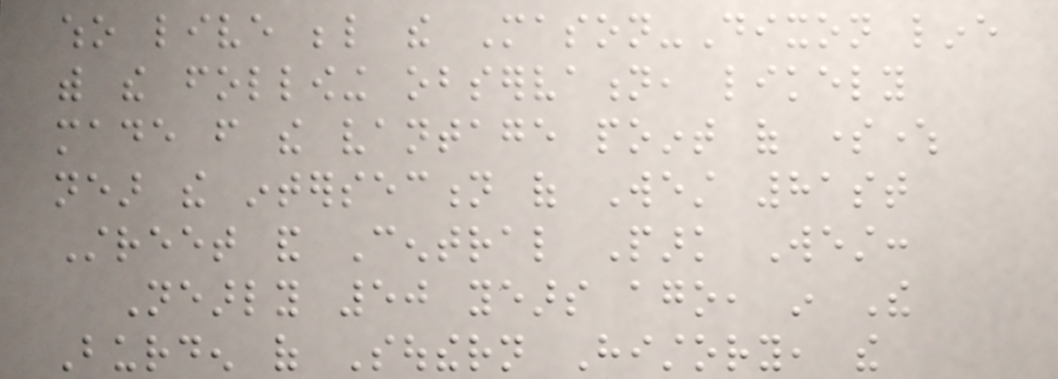who live below the Mason-Dixon line
with the following observation, likely
made from the vantage point of somewhere
near the intersection of West 81st
Street and Central Park West:
Nearly 50 years ago, in The
Burden of Southern History, the
